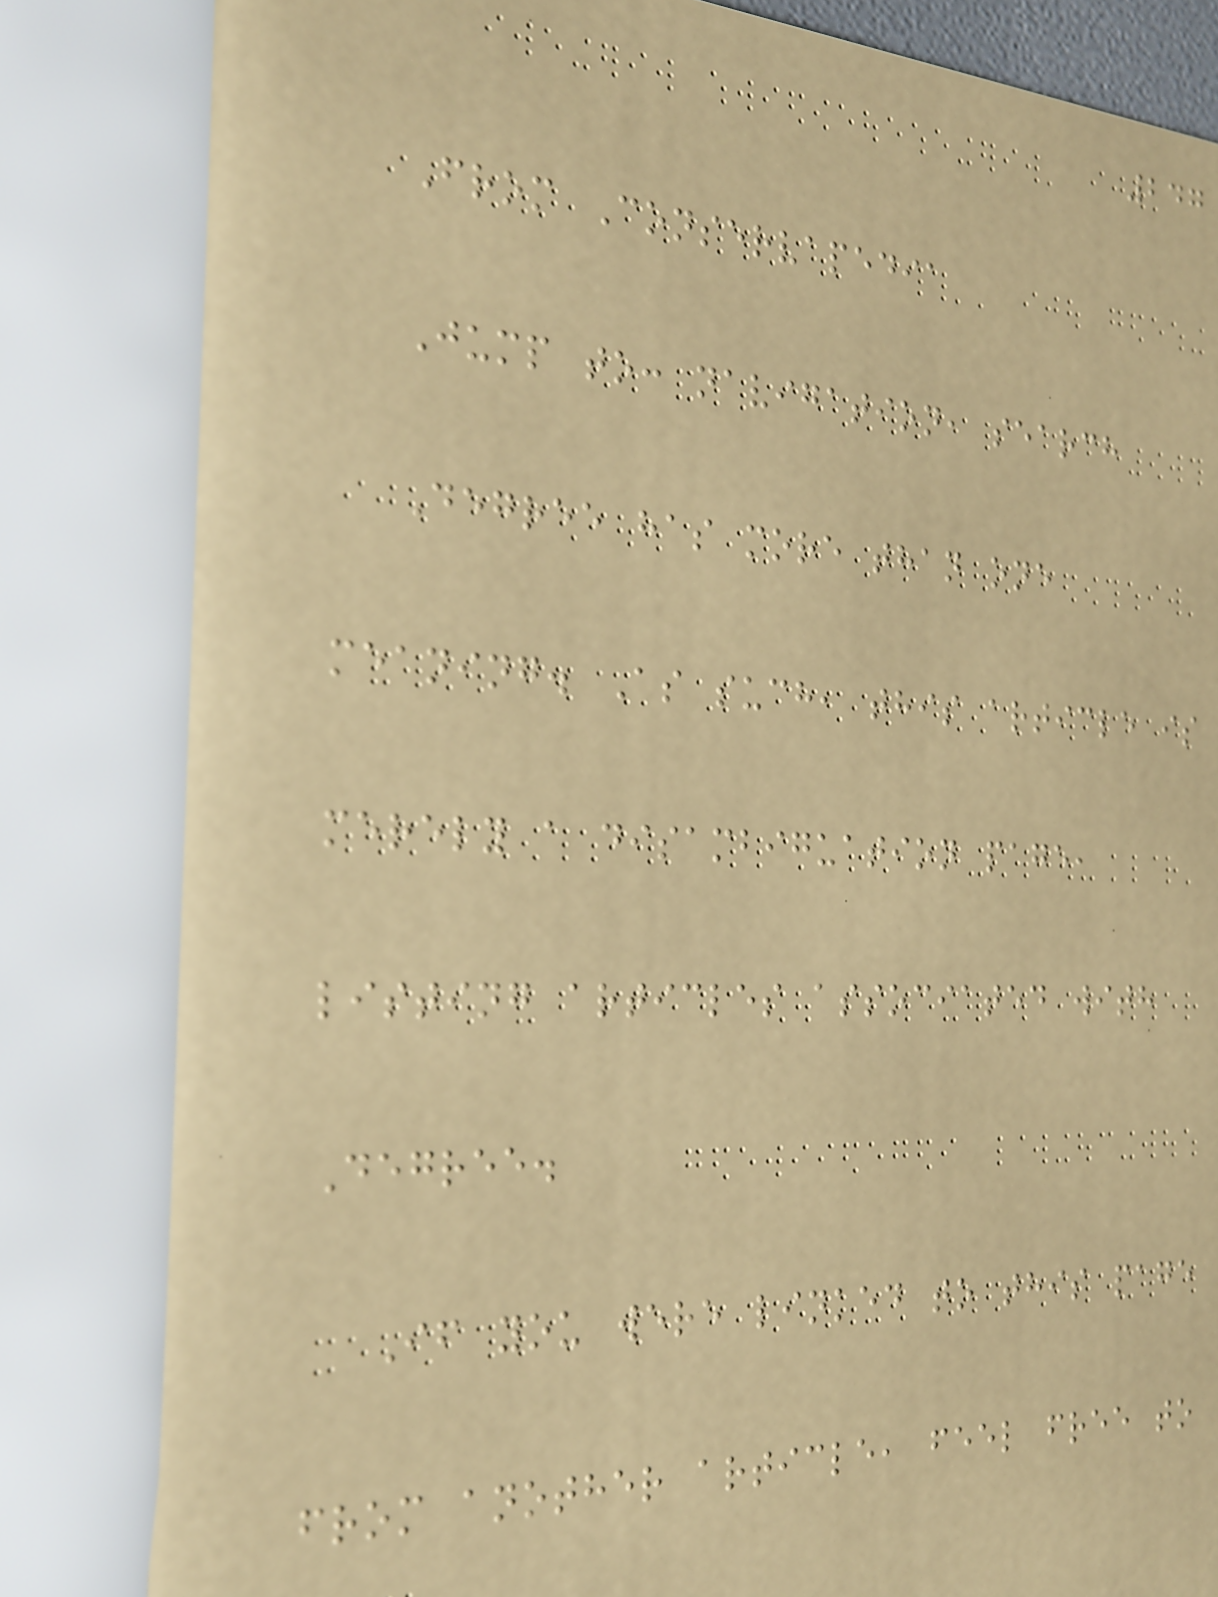247
From Conservapedia
Jump to: navigation, search
Degree has more than one
meaning. As such, this article is
merely a disambiguation page,
listing articles associated with
Degree.
If you were linked to this page
from another article, feel free to
